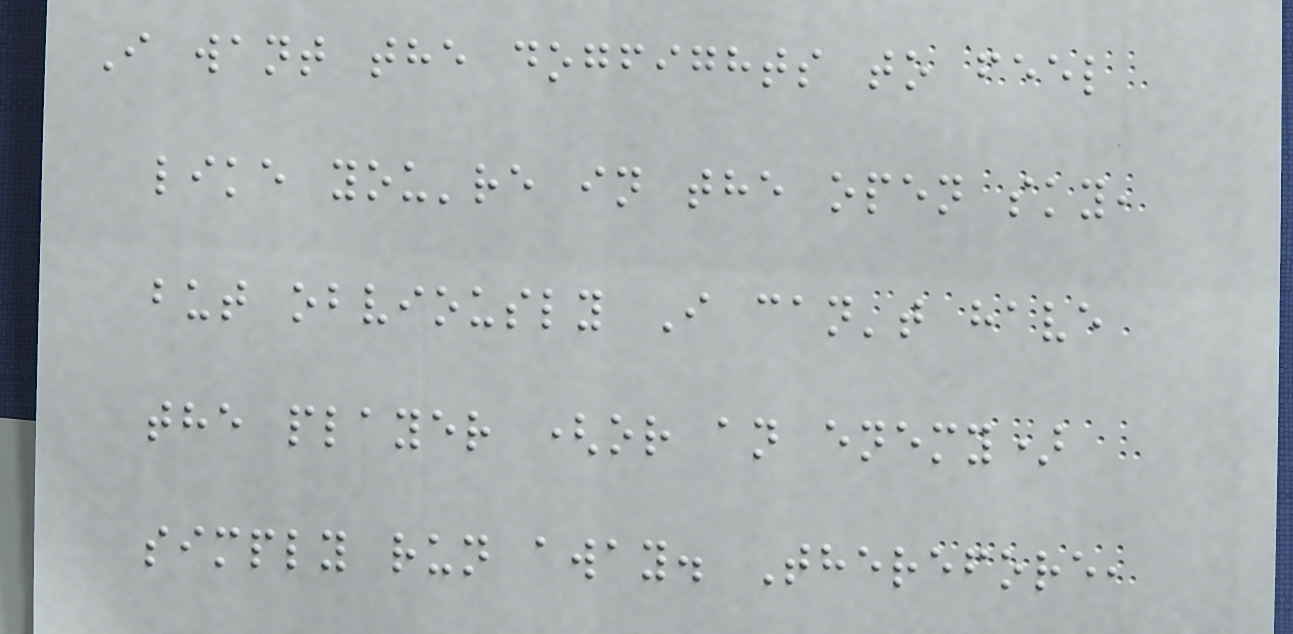I want the dogfights to feel
like you're in the open sky,
but obviously I can't have
the player (or an enemy)
simply run away. Therefore,
